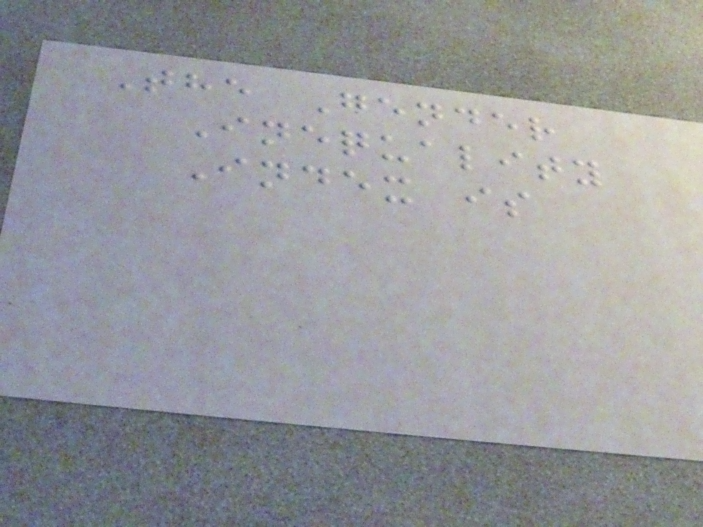The Gender
Inequality
Index is
